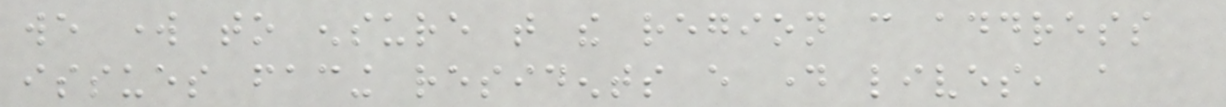we work to ensure that the region can address
issues facing residents every day lives, a
